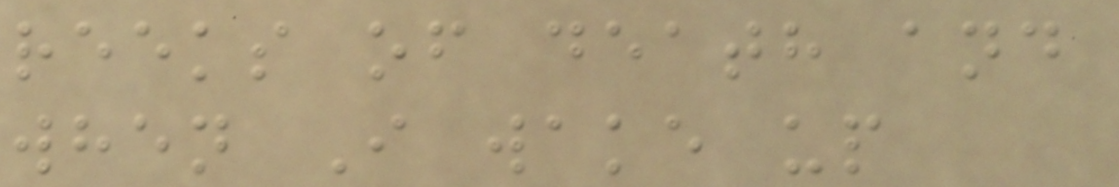reeks of death and
when I wake up
